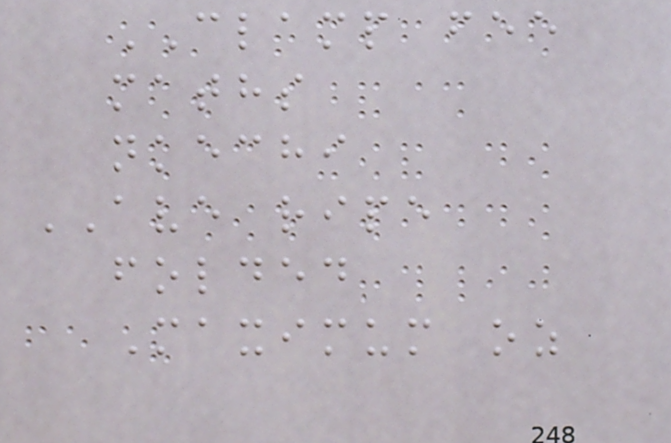CLAMP fee
maths
nkechi
AVE ripe
folded
Maximum oz
